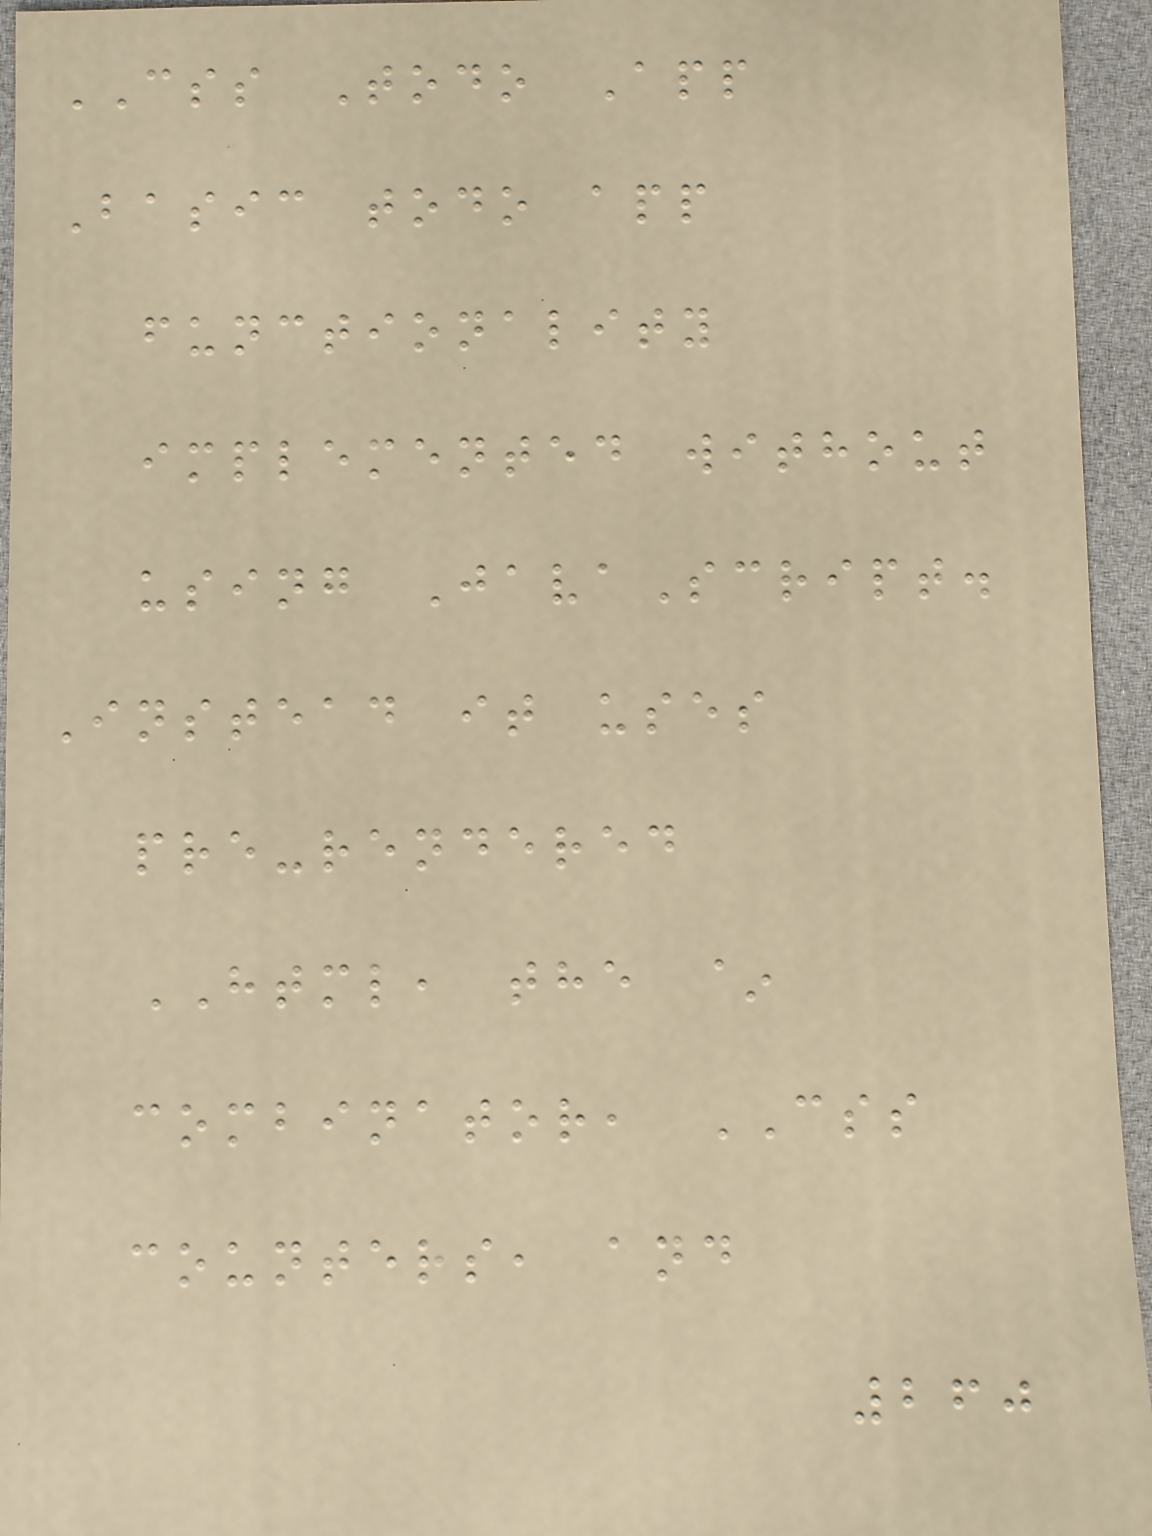CSS Todo App
Basic todo app
functionality
implemented without
using JavaScript.
Instead it uses
pre-rendered
HTML, the ~
combinator, CSS
counters, and
260
